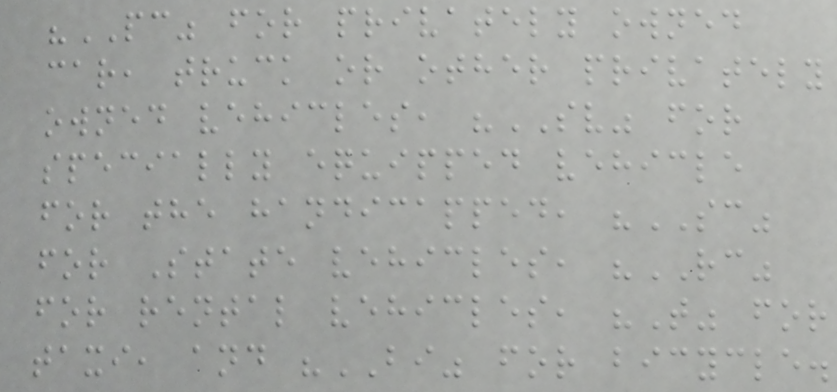"PC" for privately owned
car, truck or other privately
owned vehicles, "SV" for
specially equipped vehicle
for the handicapped, "SC"
for State vehicles, "RC"
for rental vehicles, "T" for
taxi, and "BI" for bicycle.
